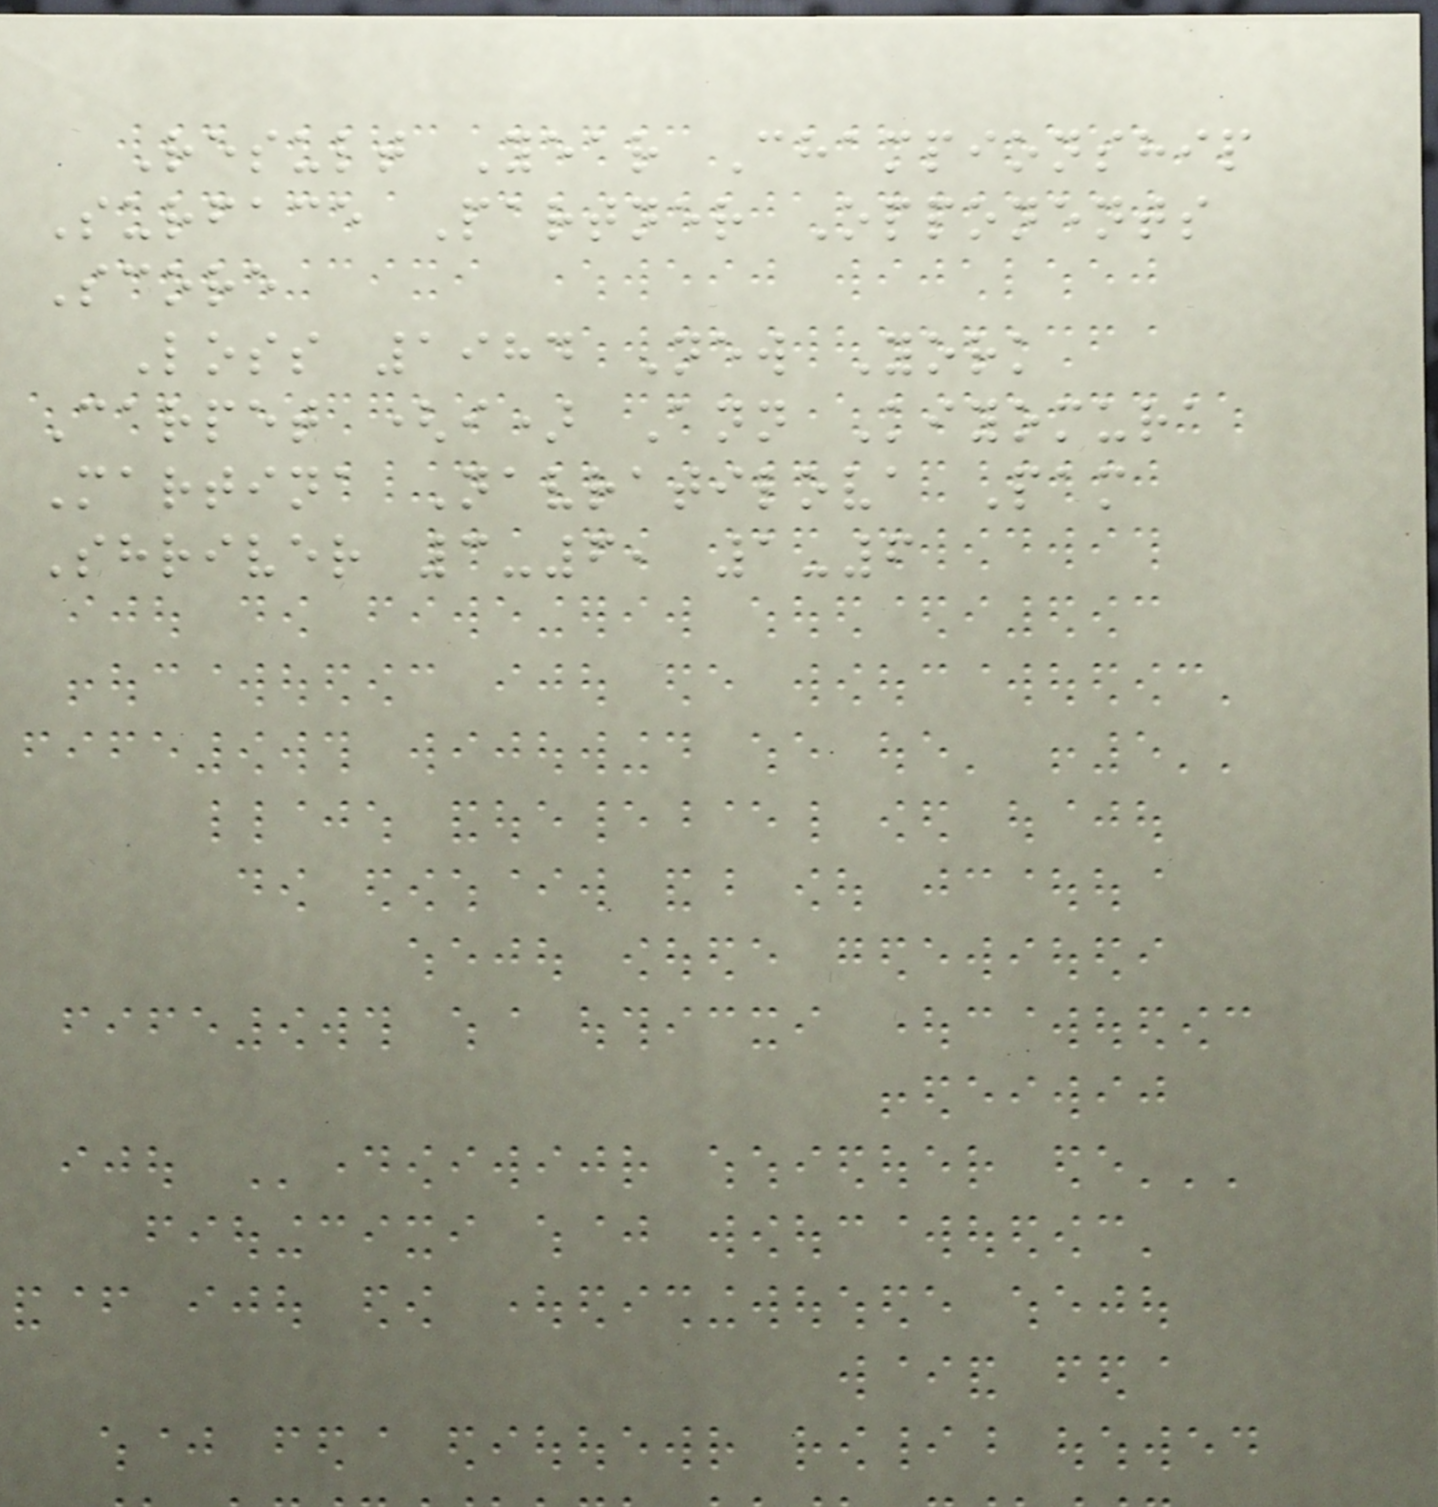Result Year Championship
Surface Partner Opponents
Score
Loss 1984 New York
Carpet (i) Ann Kiyomura
Martina Navratilova Pam
Shriver 3-6, 1-6
